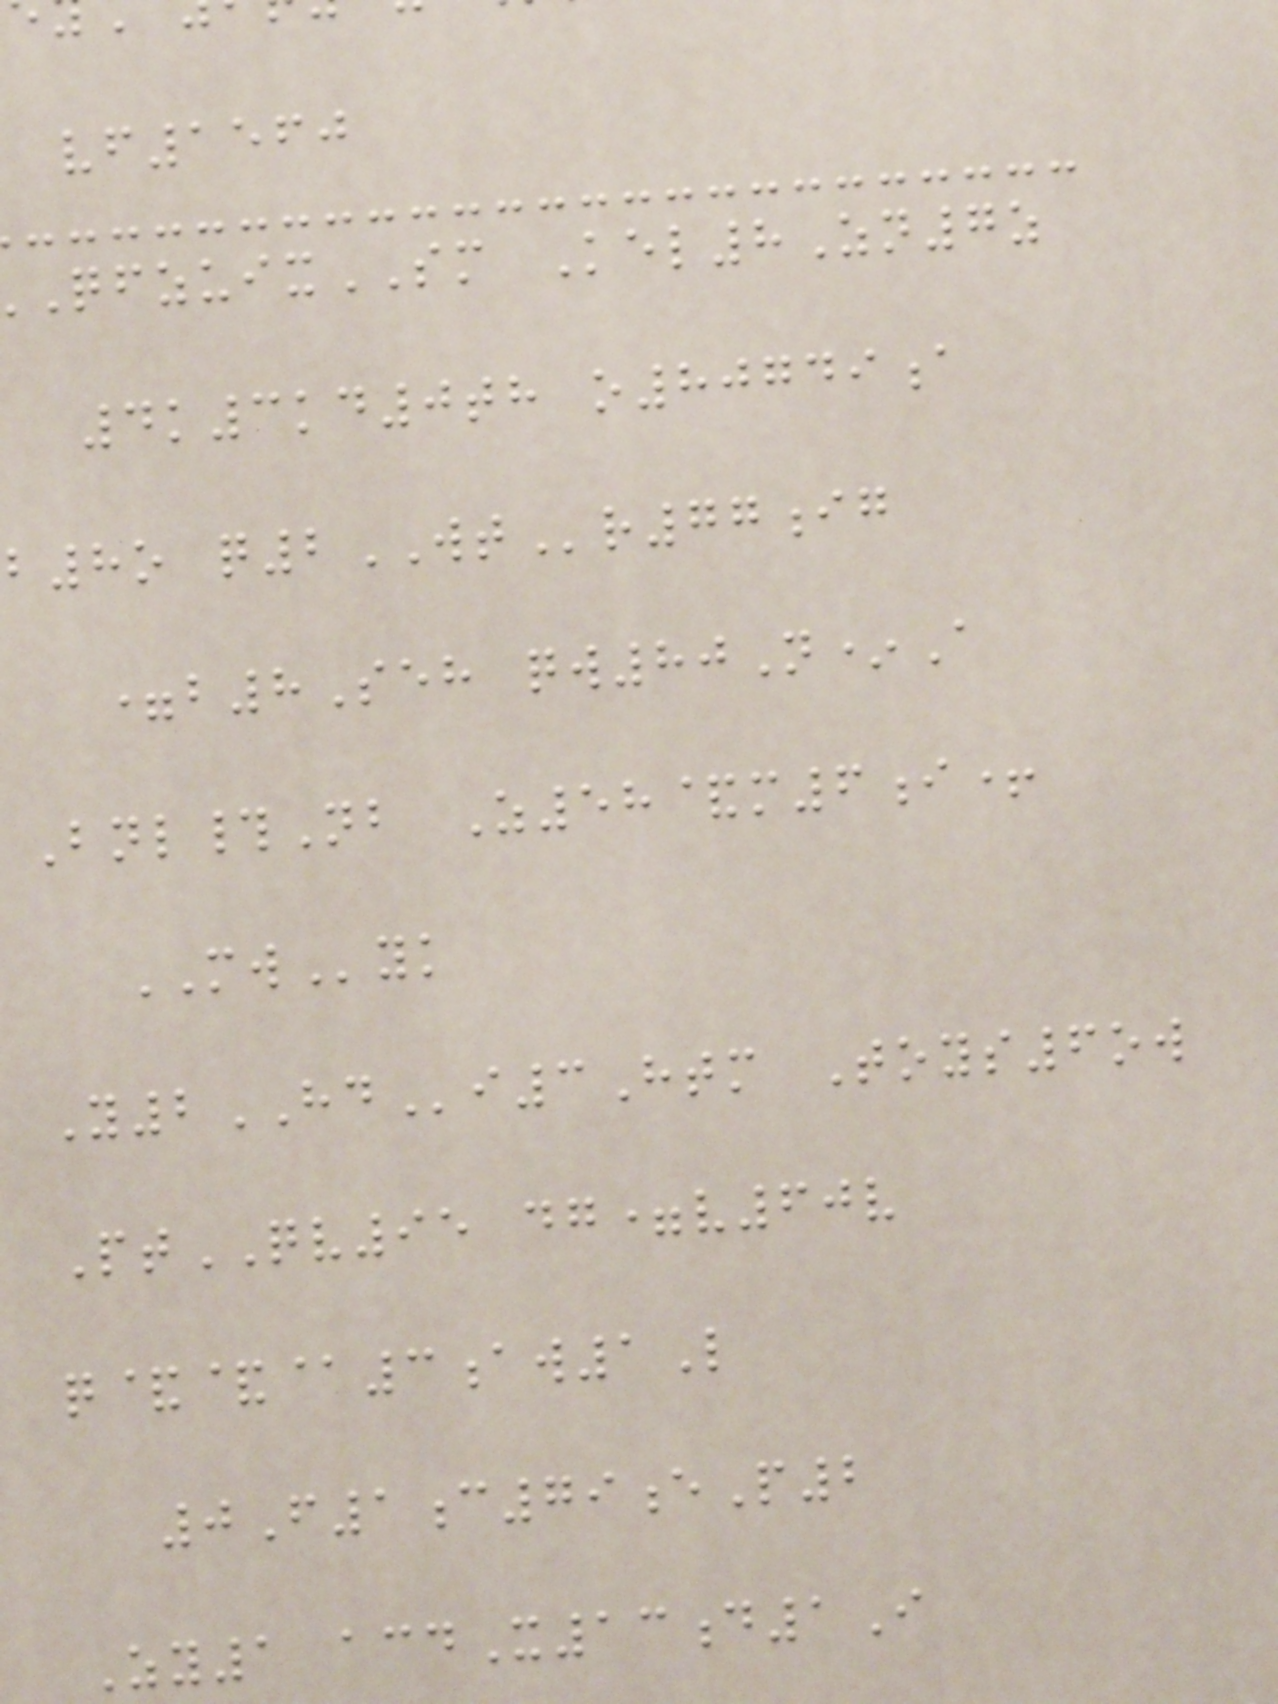vf1560
QfzuixSM Kel8Zn7z
4k3kd0th o80749a
b8o q2WTr77ig
=b8Seh qw80N*A
Bnl#Nb Z58&m6i+
MWyk
Y2HDi3Htm Toys6ow
PtQV95 dg=v60v
q&&@3aw1L
0F1c79eP2
Zy1 acdX13d1I
